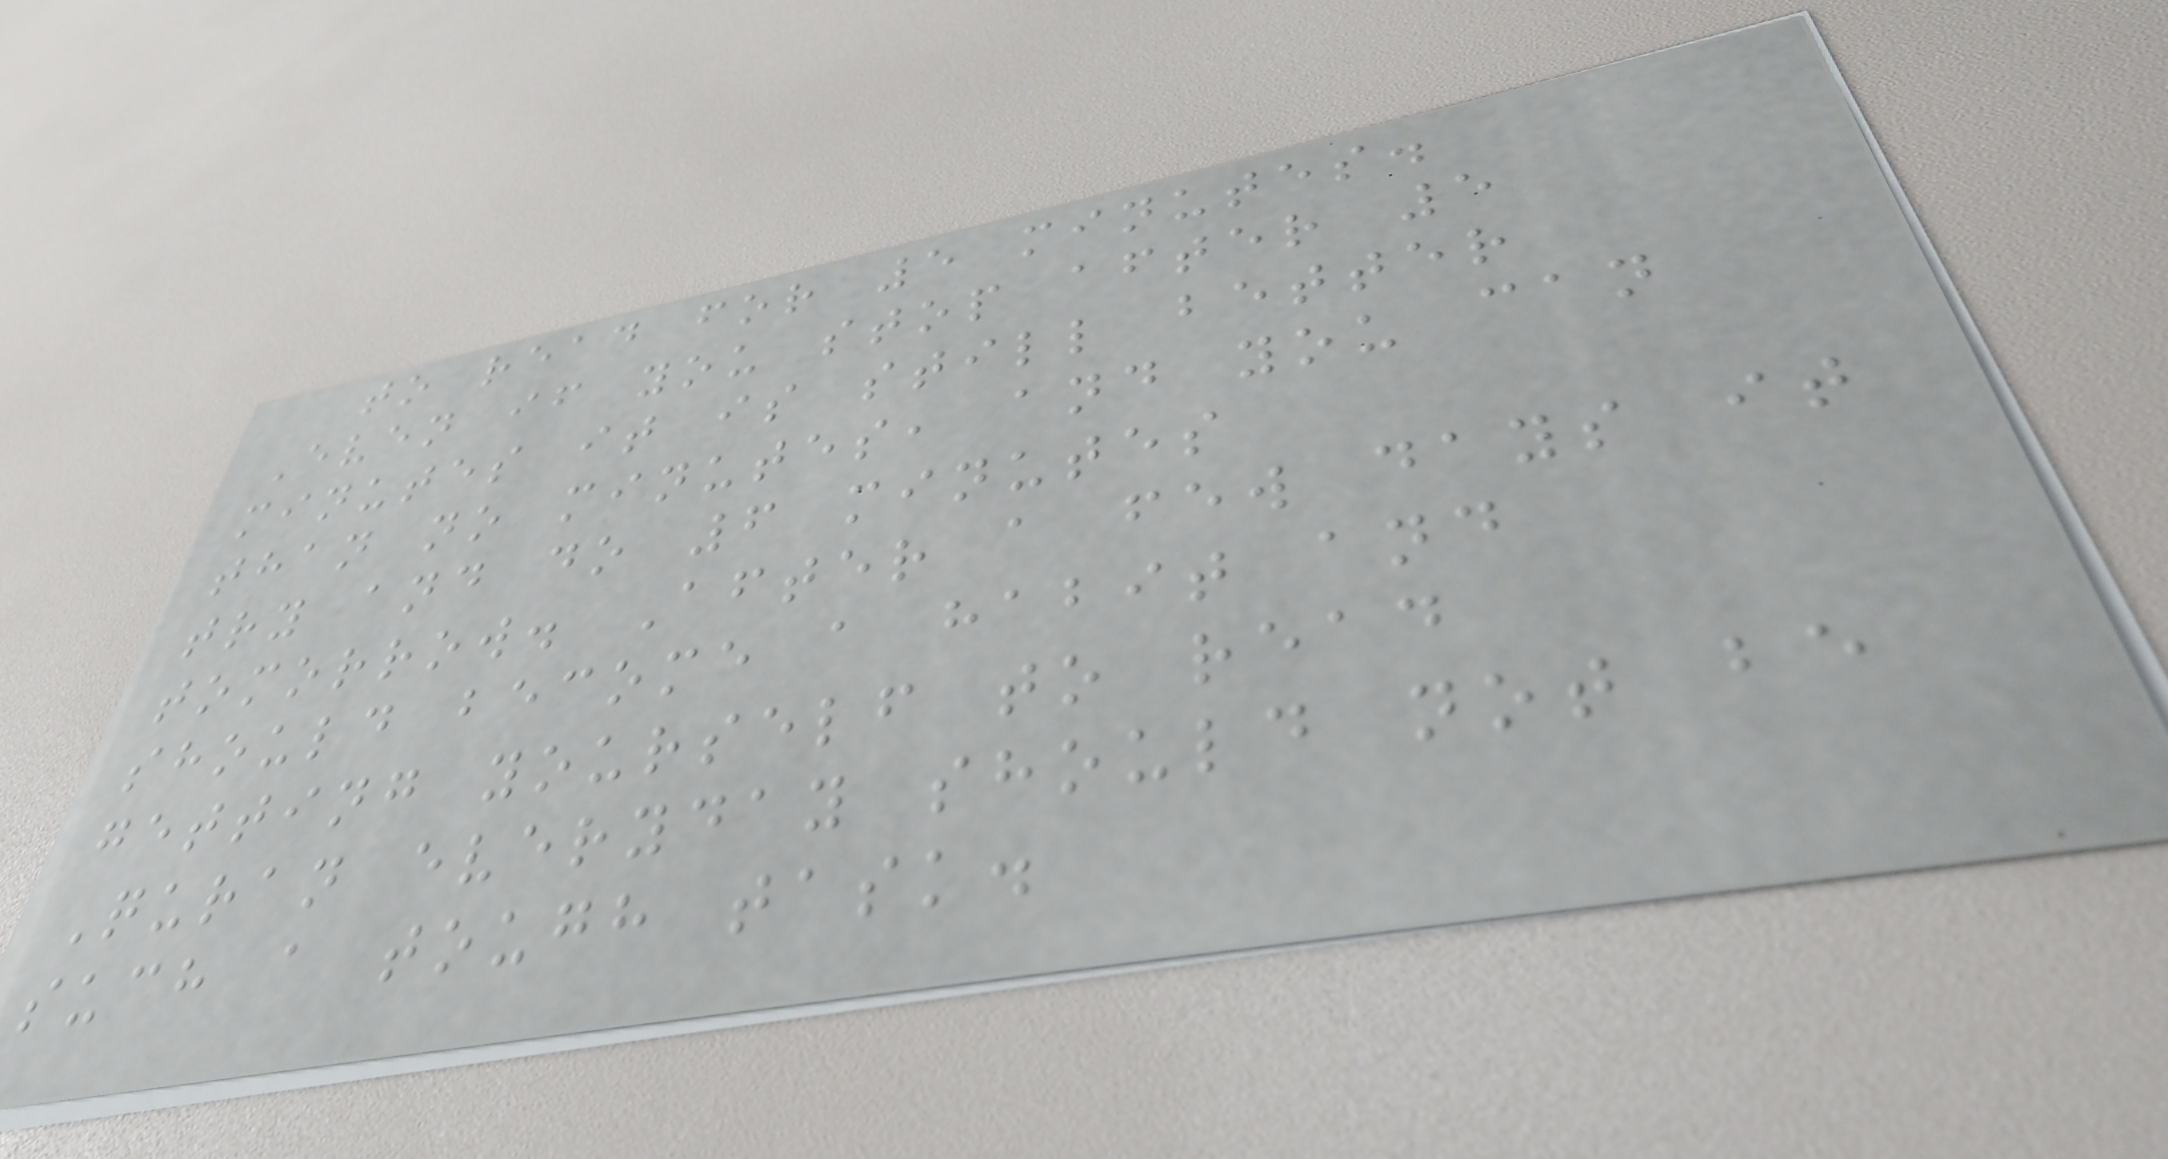to read for 5 minutes.
Even if you stop after 5
minutes it is still better
than no minutes, and you can
try and do 6 minutes
tomorrow. After a few days it
should become a habit and
getting yourself to read
Quran everyday should not be
such a tough task.
